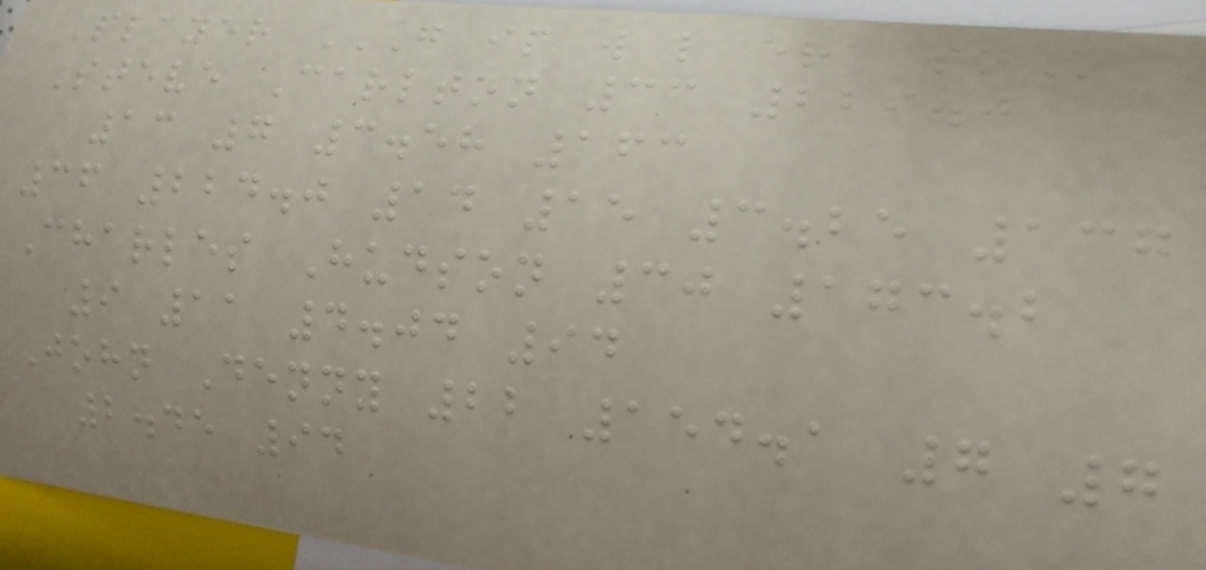Player G IP W L ERA SO
Steve Carlton 33 229.0
13 7 3.58 163
36 224.0 14 15 3.25 137
Charles Hudson 30 173.2
9 11 4.04 94
John Denny 22 154.1 7 7
2.45 94
